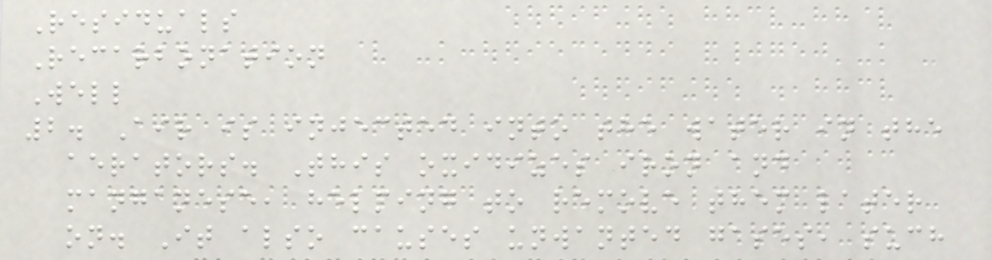Residuals
Recarbonation
Well
2. Air is injected into the water in the
aerators. This oxidizes iron and
manganese, helping to remove them later
on. It also causes unwanted gases, such
